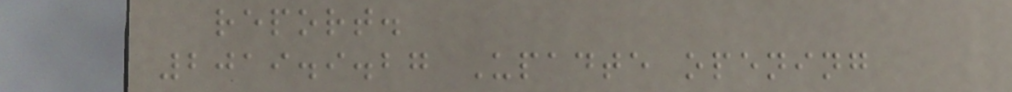report.
2019.9.27 Upadte opening
